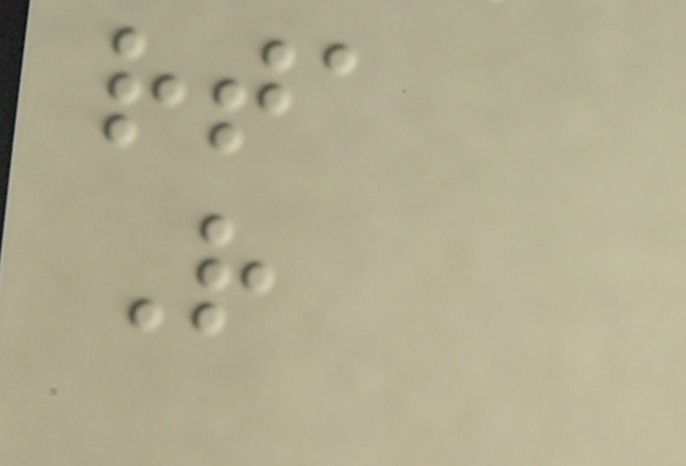rta
R
